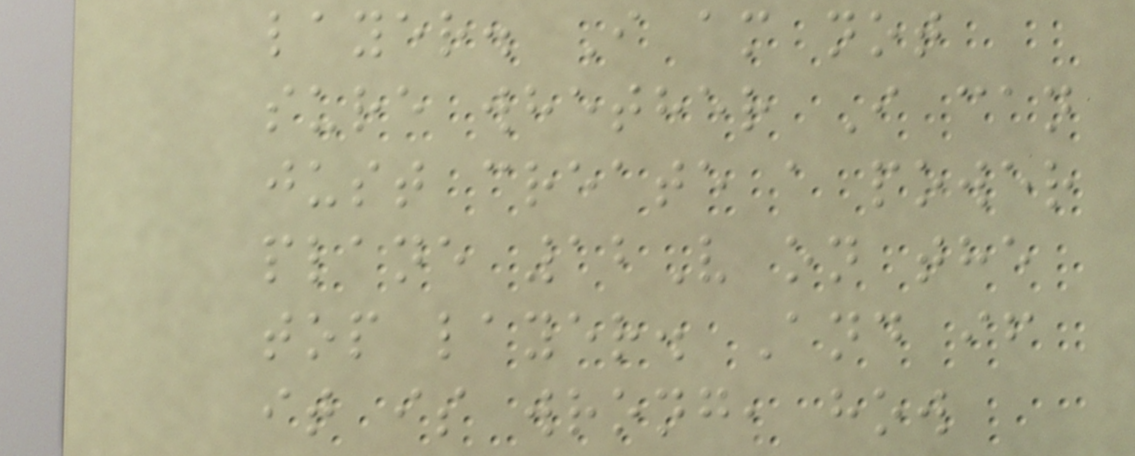layer. I am not
sure whether I can
just create a power
plane 12V on the
top layer. And if
it is wrong, how
